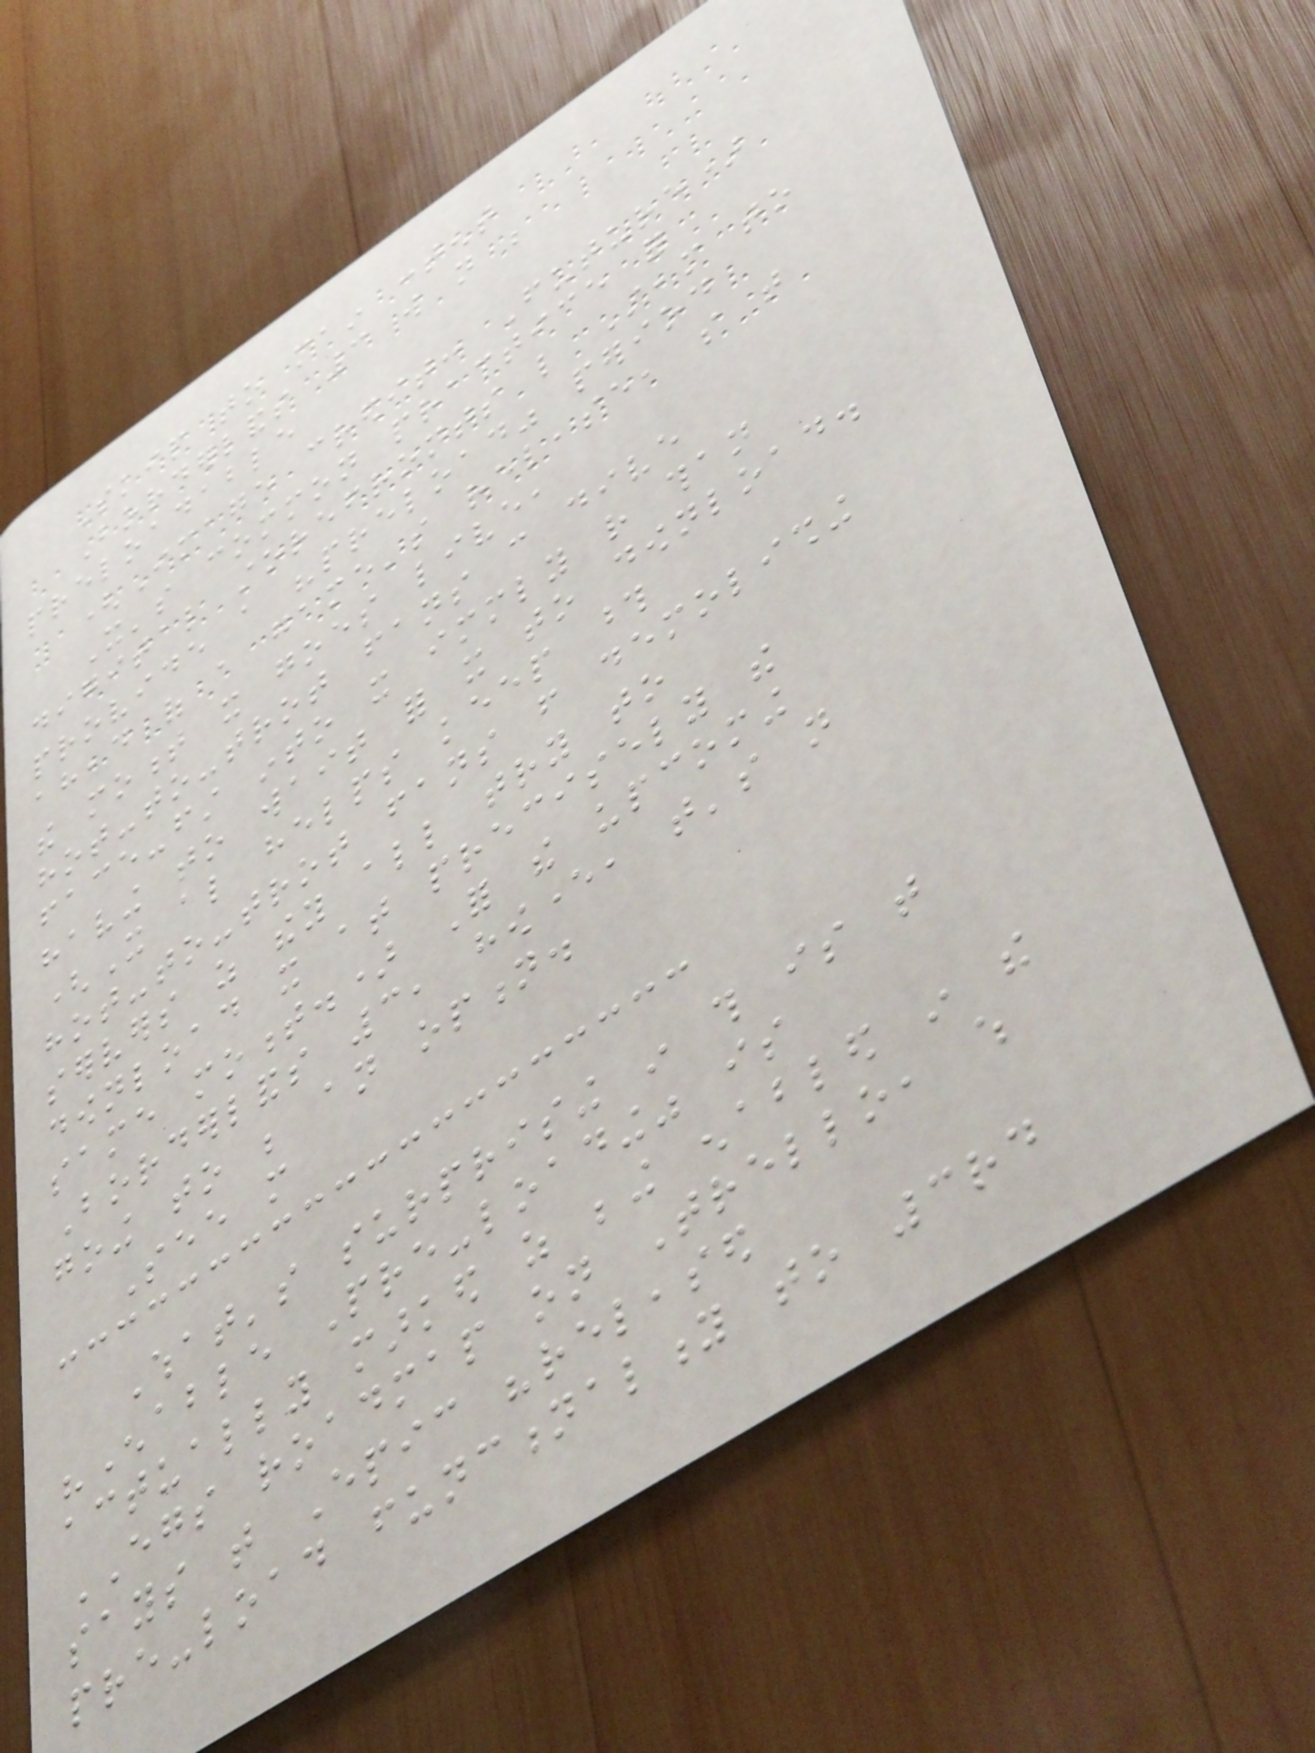Skip to main content
Borderlands 3 will not be
preloadable
(Image credit: Future)
It's common practice for
digital storefronts like Steam to
provide a "preload" period
ahead of a game's release, so that
the moment it goes live,
hot-to-trot fans can dive
face-first into it immediately rather than
having to wait for it to download.
(It also helps keep those
hot-to-trot fans from demolishing
servers as they all try to
download it at precisely the
same moment.) For the upcoming
Borderlands 3, however, that's not
going to be an option.
See more
What's surprising in this is that
"Enable Pre-loading" is
actually marked as being enabled in the
EGS roadmap on Trello, which
says that Epic "released
pre-load functionality to 3rd
